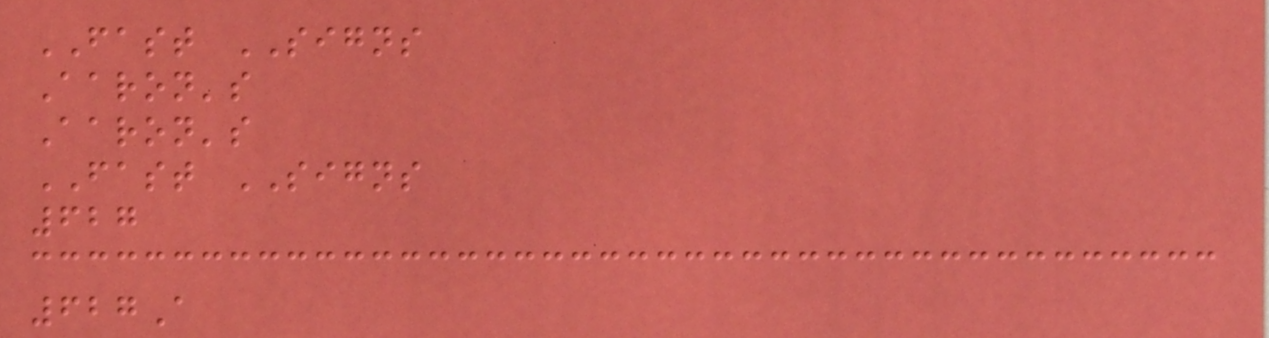FAST SIGNS
Aaron's
Aaron's
FAST SIGNS
627
627A
